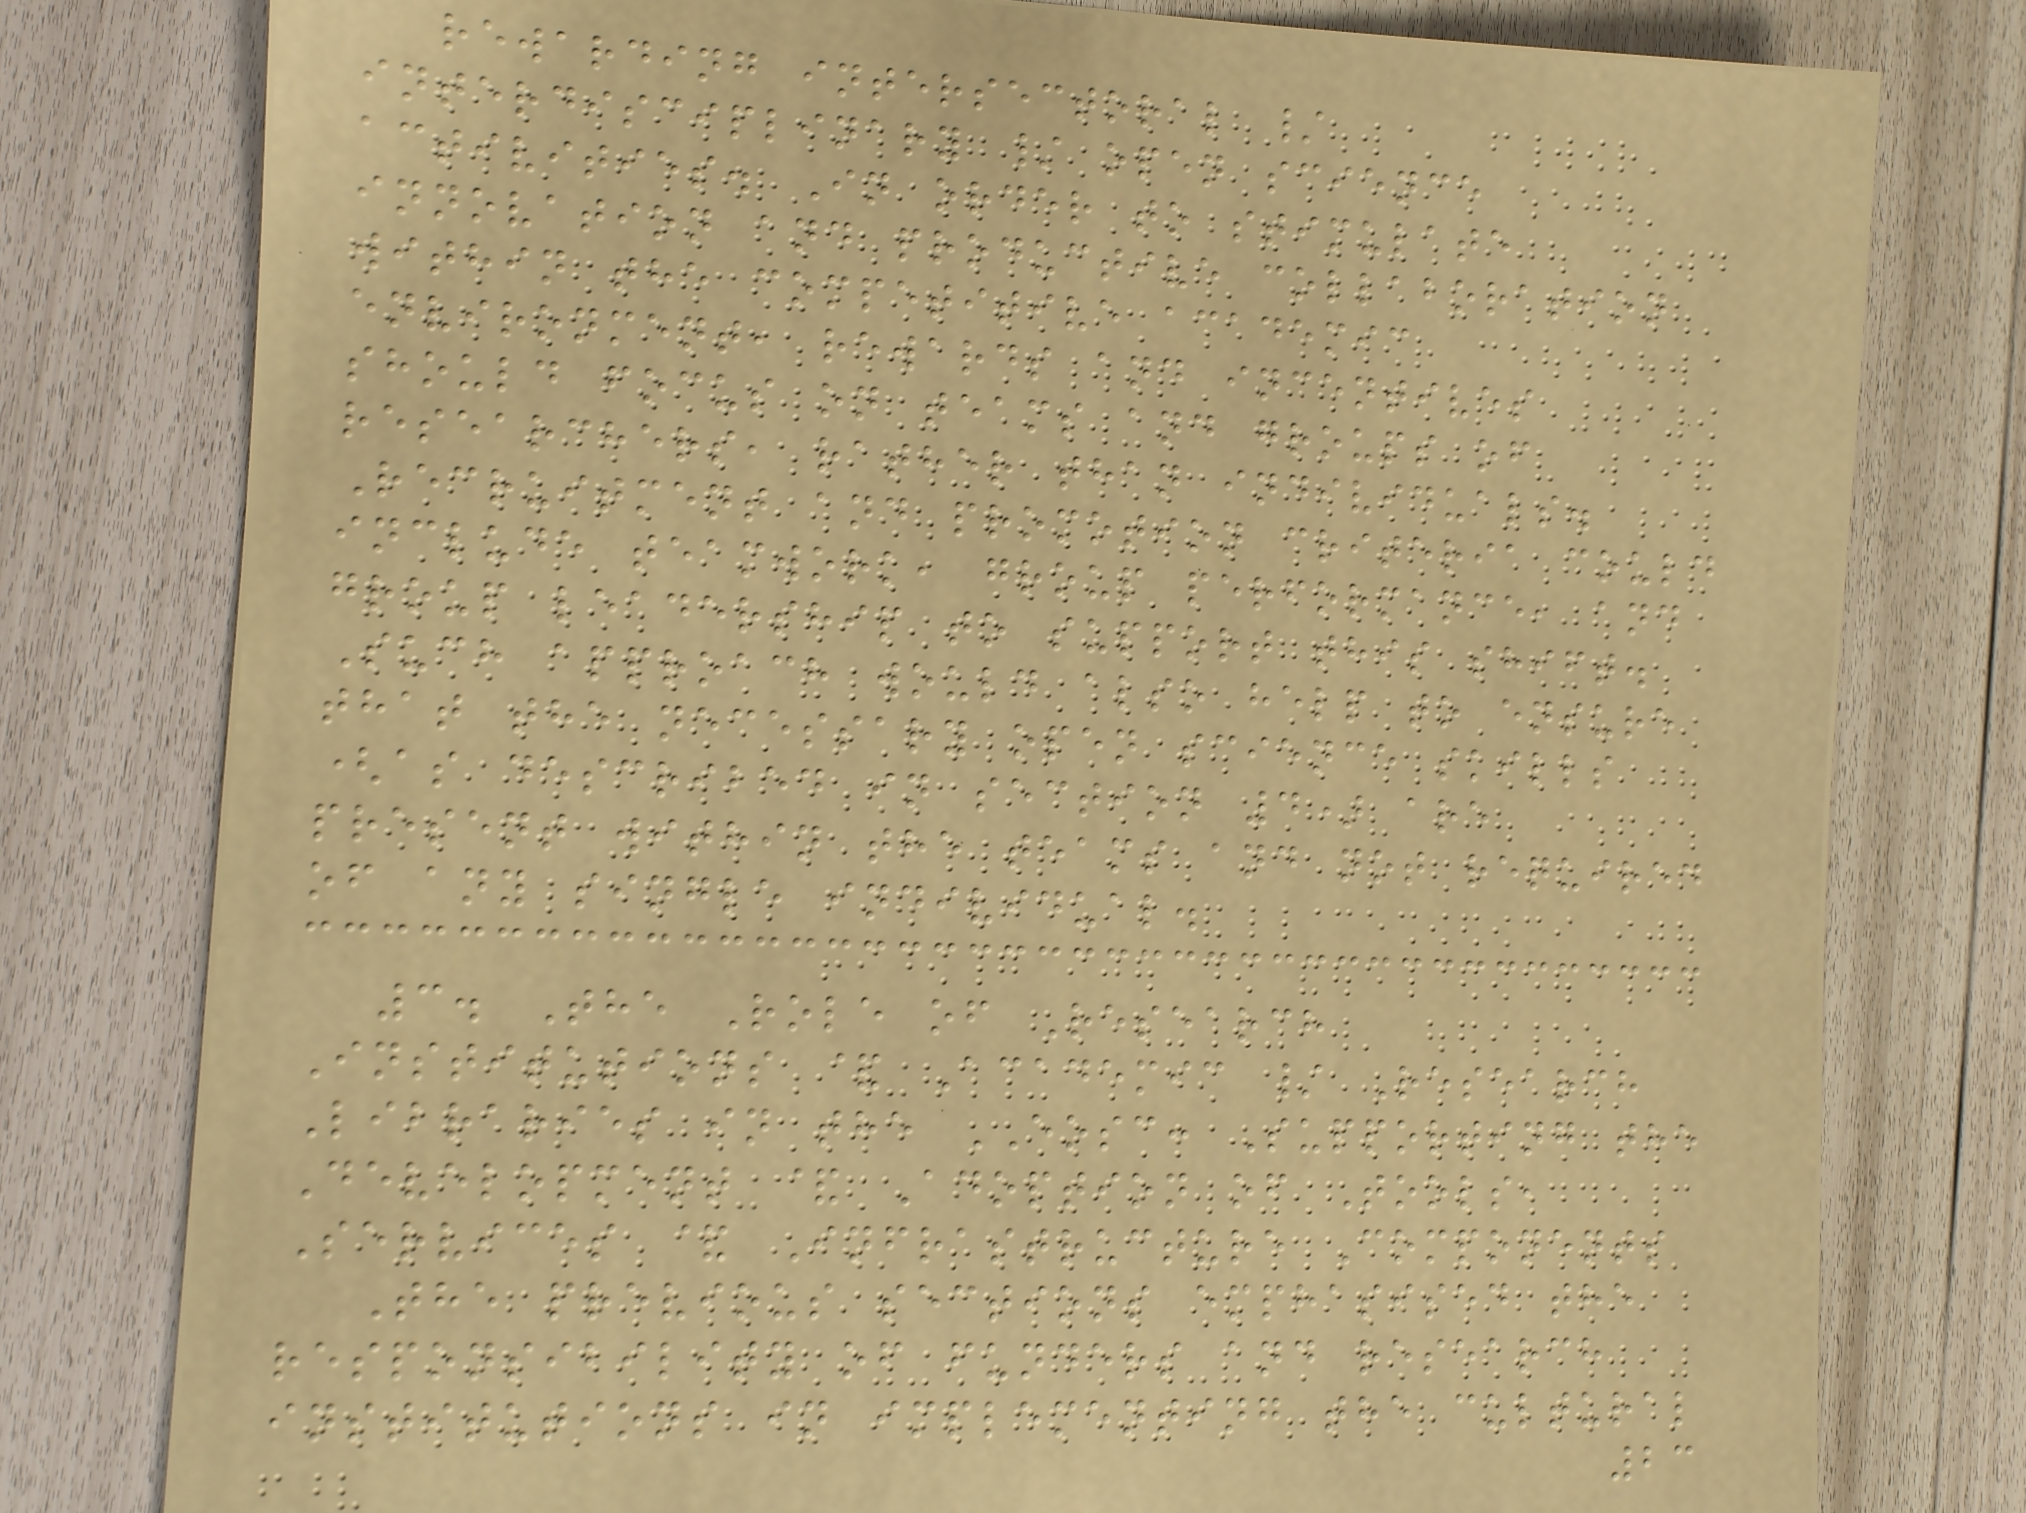rewarding intersectoral /
interdisciplinary / open science
activities. In order to stimulate
innovation and productive collaboration
within the competitive academic
environment, rewards and incentives
should focus on teams and groups of
researchers, rather than individuals.
Recruitment and promotion criteria could
include teamwork, group performance, and
group leadership to support this shift.
Such approach would also help to ensure
that the necessary open science skills
(as described in section 4) are
present within the teams and not required
of any single individual.
3. The Role of Research
Institutions & Academic / Research
Libraries in the EOSC: Supporting the
Development & Adoption of Tools,
Services & Infrastructure Components
The previous sections emphasised the
responsibility of funders and research
institutions in implementing the cultural
23
